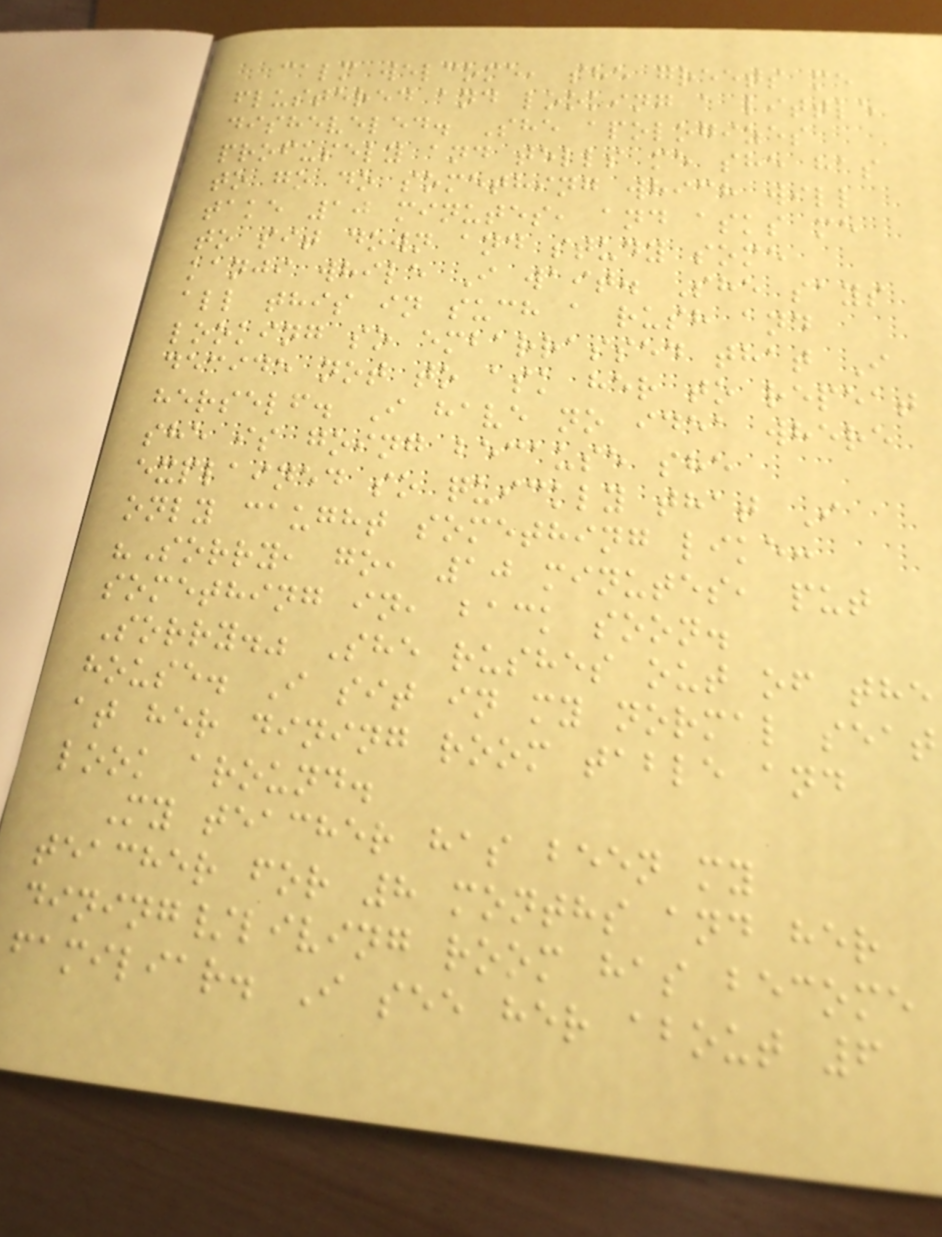calm welcome, she greets me
flustered and looking a little
disheveled. She apologizes
profusely and tells me she has
to go do something which will
take 10 minutes, and asks me
to sit down and study some
kanji while I wait. She says
all this in such a rush and
looking so embarrassed that I
decide not to ask her to repeat
herself. I have no idea where
she is going because she
explained so quickly that I
only caught something like:
"Sorry, go, 10 minutes, put
something in, back soon.
Sorry." She rushes out of the
house. I sit in my normal seat
at her dining room table and
look around.
My teacher has been my
teacher for 8 months and her
dining/living room has become
familiar. I see her about 6
